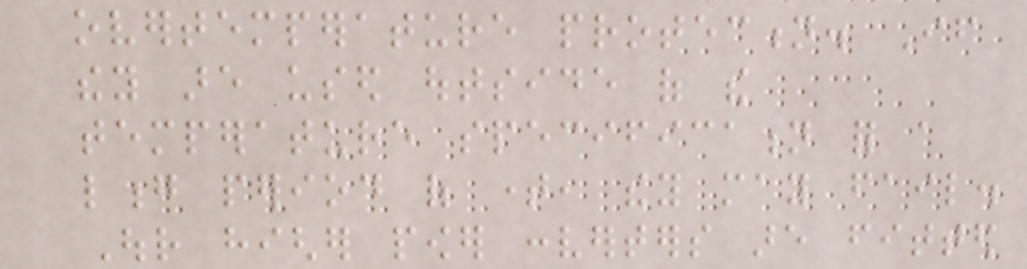overtemperature protection. If
they are used outside of the
temperature specification for a
long period of time, they may fail.
Our higher power converters are fitted
